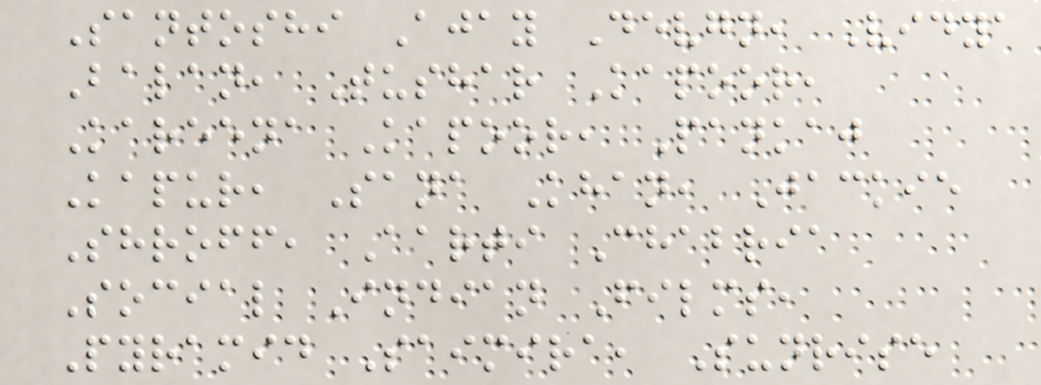Santoshi Ajay Devgn, Vidya
Balan, Tushar Kapoor,
Kareena Kapoor, Pankaj
Kapur, Sana Khan, Jackie
Shroff, Aarti Chabria
Social Indian Films,
Pyramid Saimira, Sunrise
